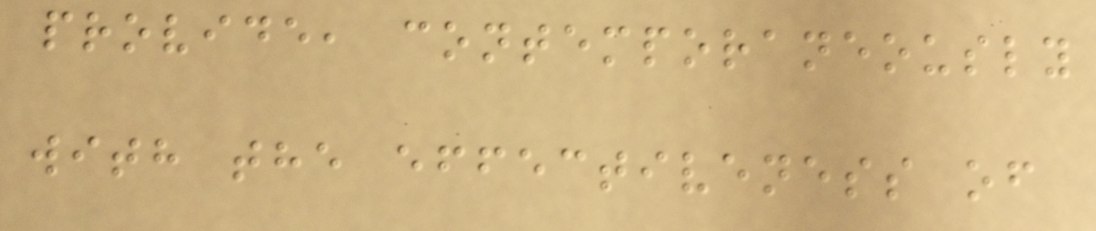provide, contemporaneously
with the effectiveness of
